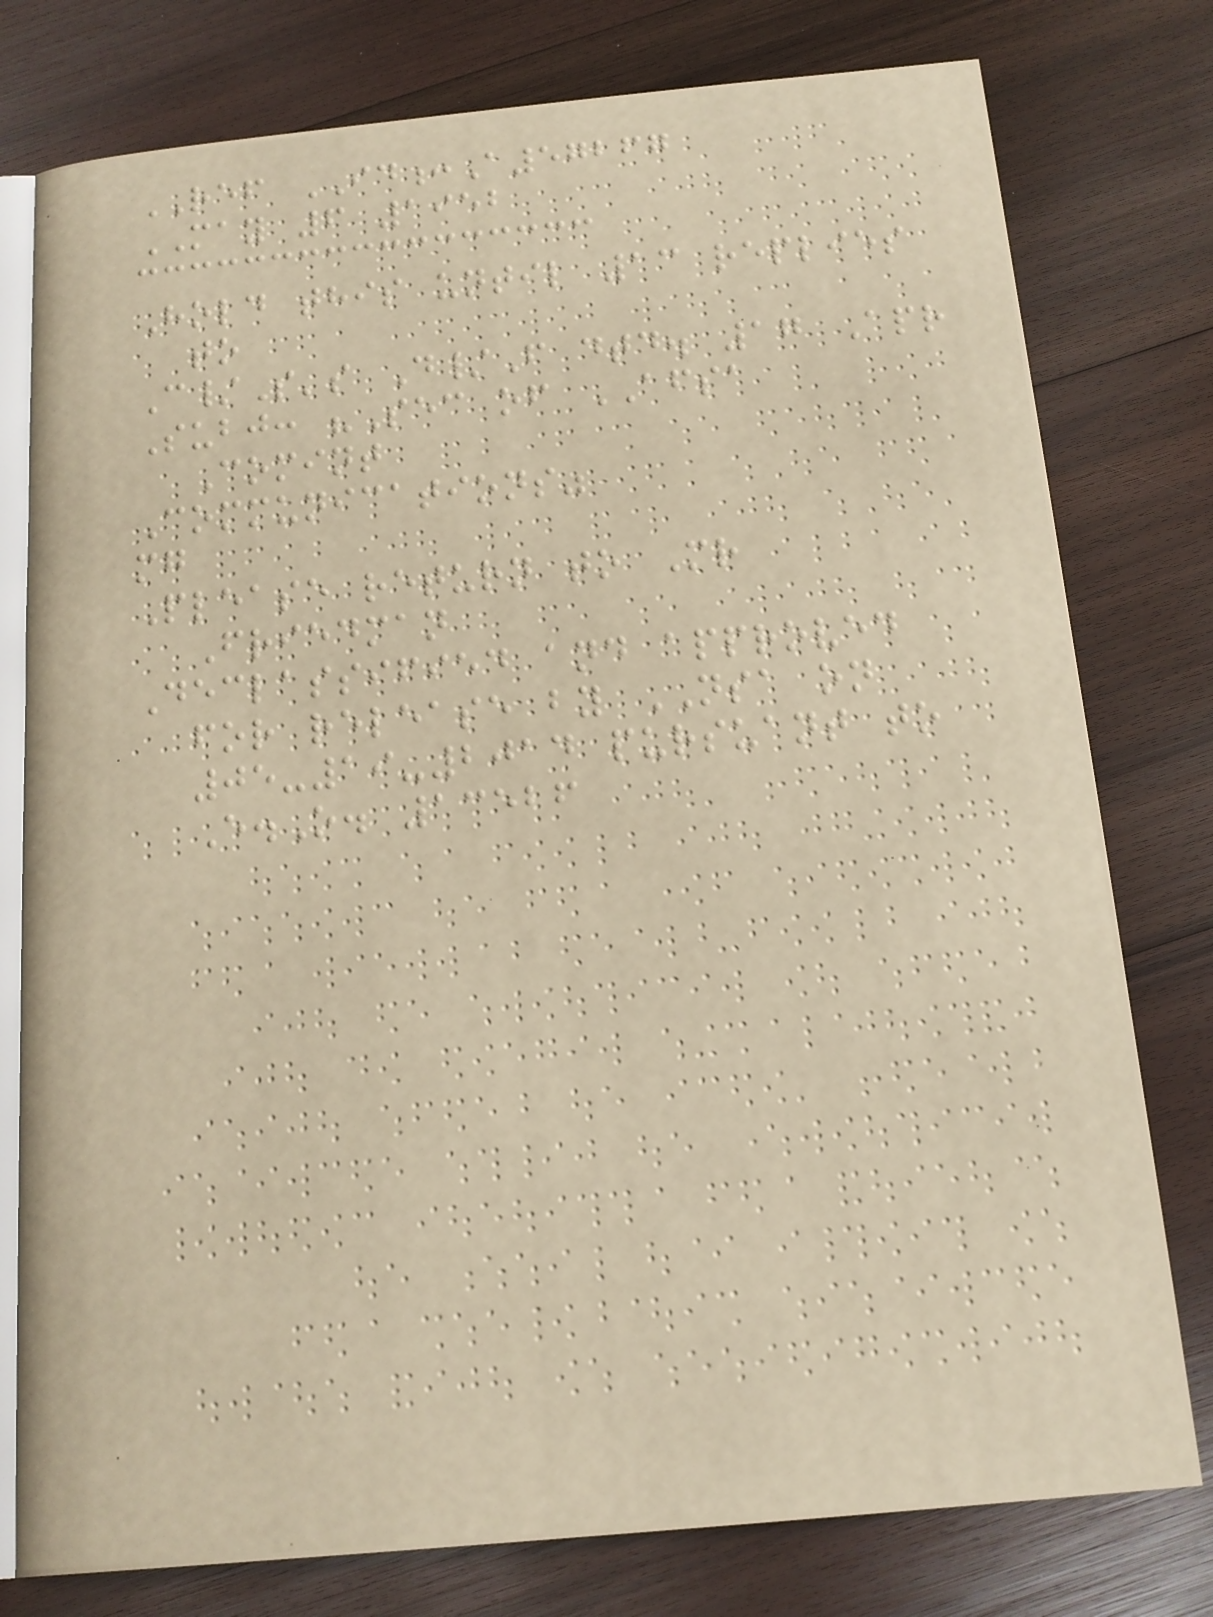REF ID:A57267
MAY 6 1952
Hold this until 13 replies
to
C/S's D/F dtd. 17 Apr
Subj: "Sec of AFSA
Comint
Communications"
mg
Please return to Mr
Friedman
Declassified and approved
for release by NSA on
05-19-2014 pursuant to
E.O. 13526
